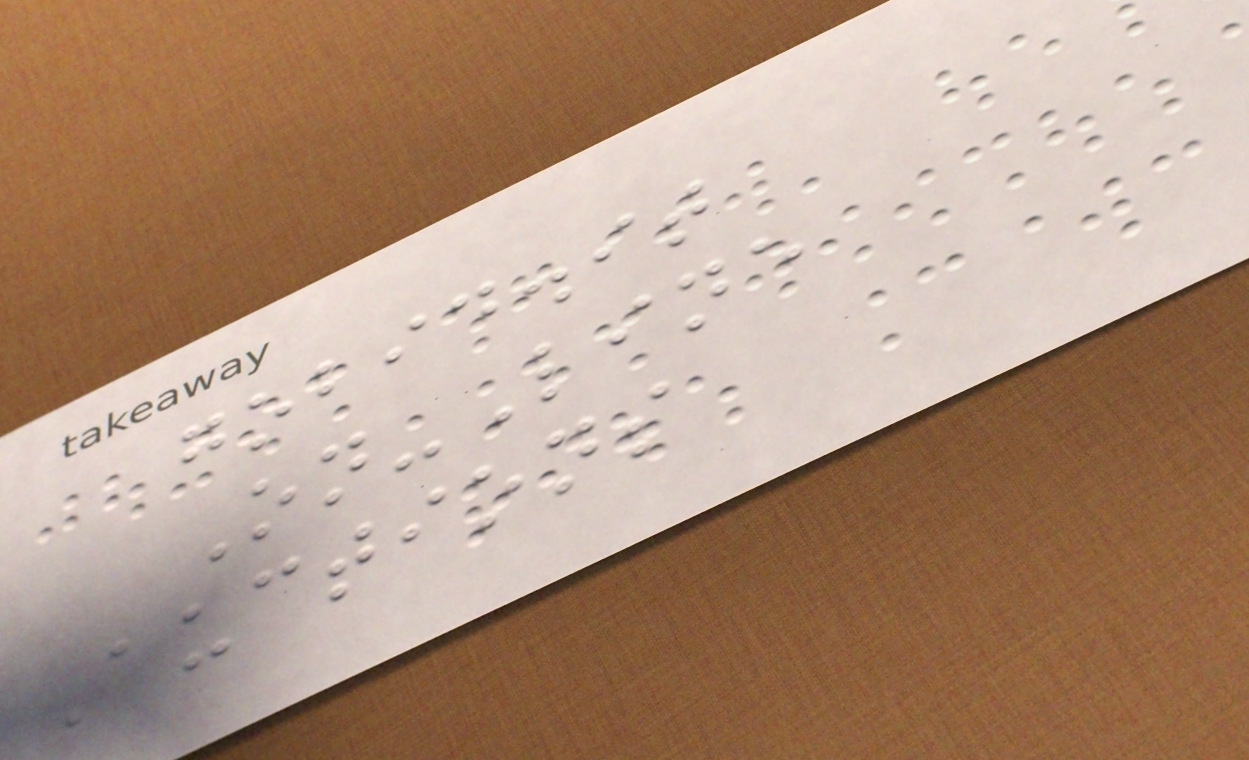gobid.it
On-Line
Auctions
